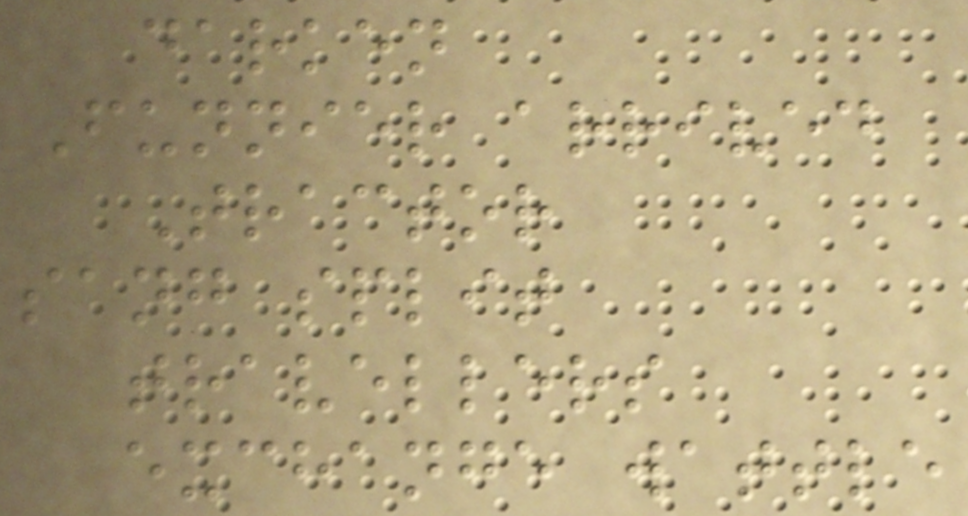darken
Funnier arrived
Tractor
sang split
travellers
exchange wattle
